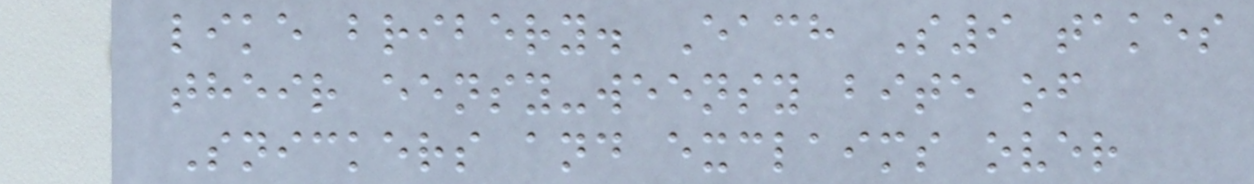like bribery. Each S9 takes
their eensy-weensy bite of
Snickers and exclaims over
